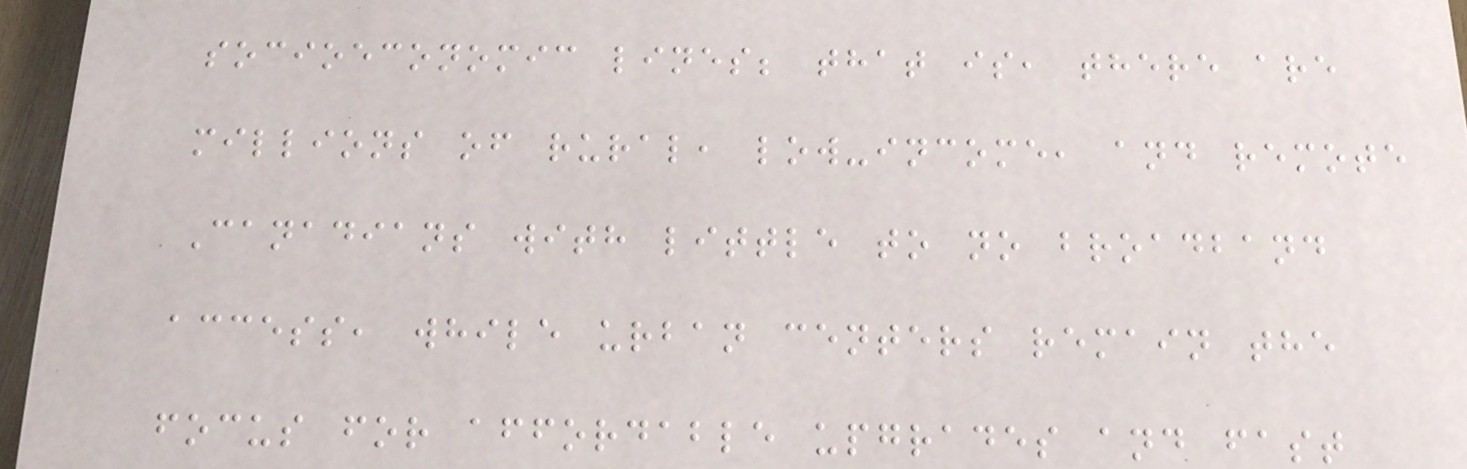socioeconomic lines; that is, there are
millions of rural, low-income, and remote
Canadians with little to no broadband
access, while urban centers remain the
focus for affordable upgrades and fast
